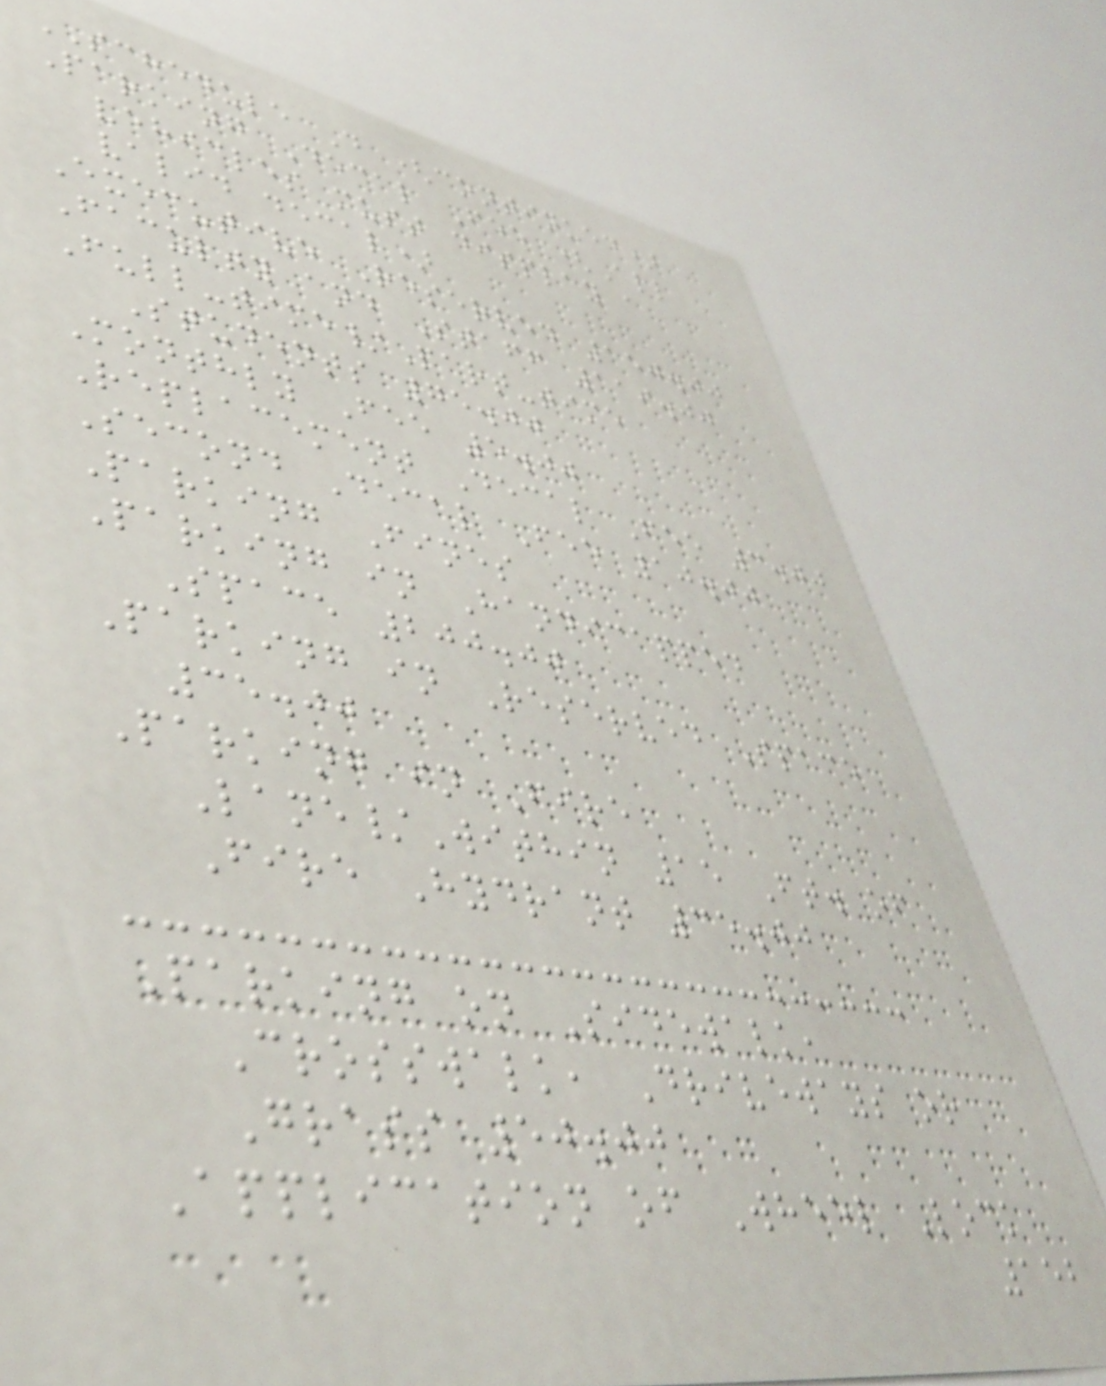SCHEDULE D (continued)
Parking Decal Fee (All
vehicles must display a
valid decal)
Executive Reserved 150.00
Faculty and Staff 119.00
Full-time/Part-time
Students 75.00
Monthly Fee 5.00
Replacement Decal Fee 3.00
Second Decal Fee 10.00
Parking Fines
Parking in Handicapped
Space 200.00
Parking in Reserved Space
35.00
Parking in Fire
Lane/Within 15 Ft. of
Fire Hydrant 35.00
Parking on Sidewalk,
Crosswalk, Driveways or
Grass 50.00
Application of Wheel Lock
152
